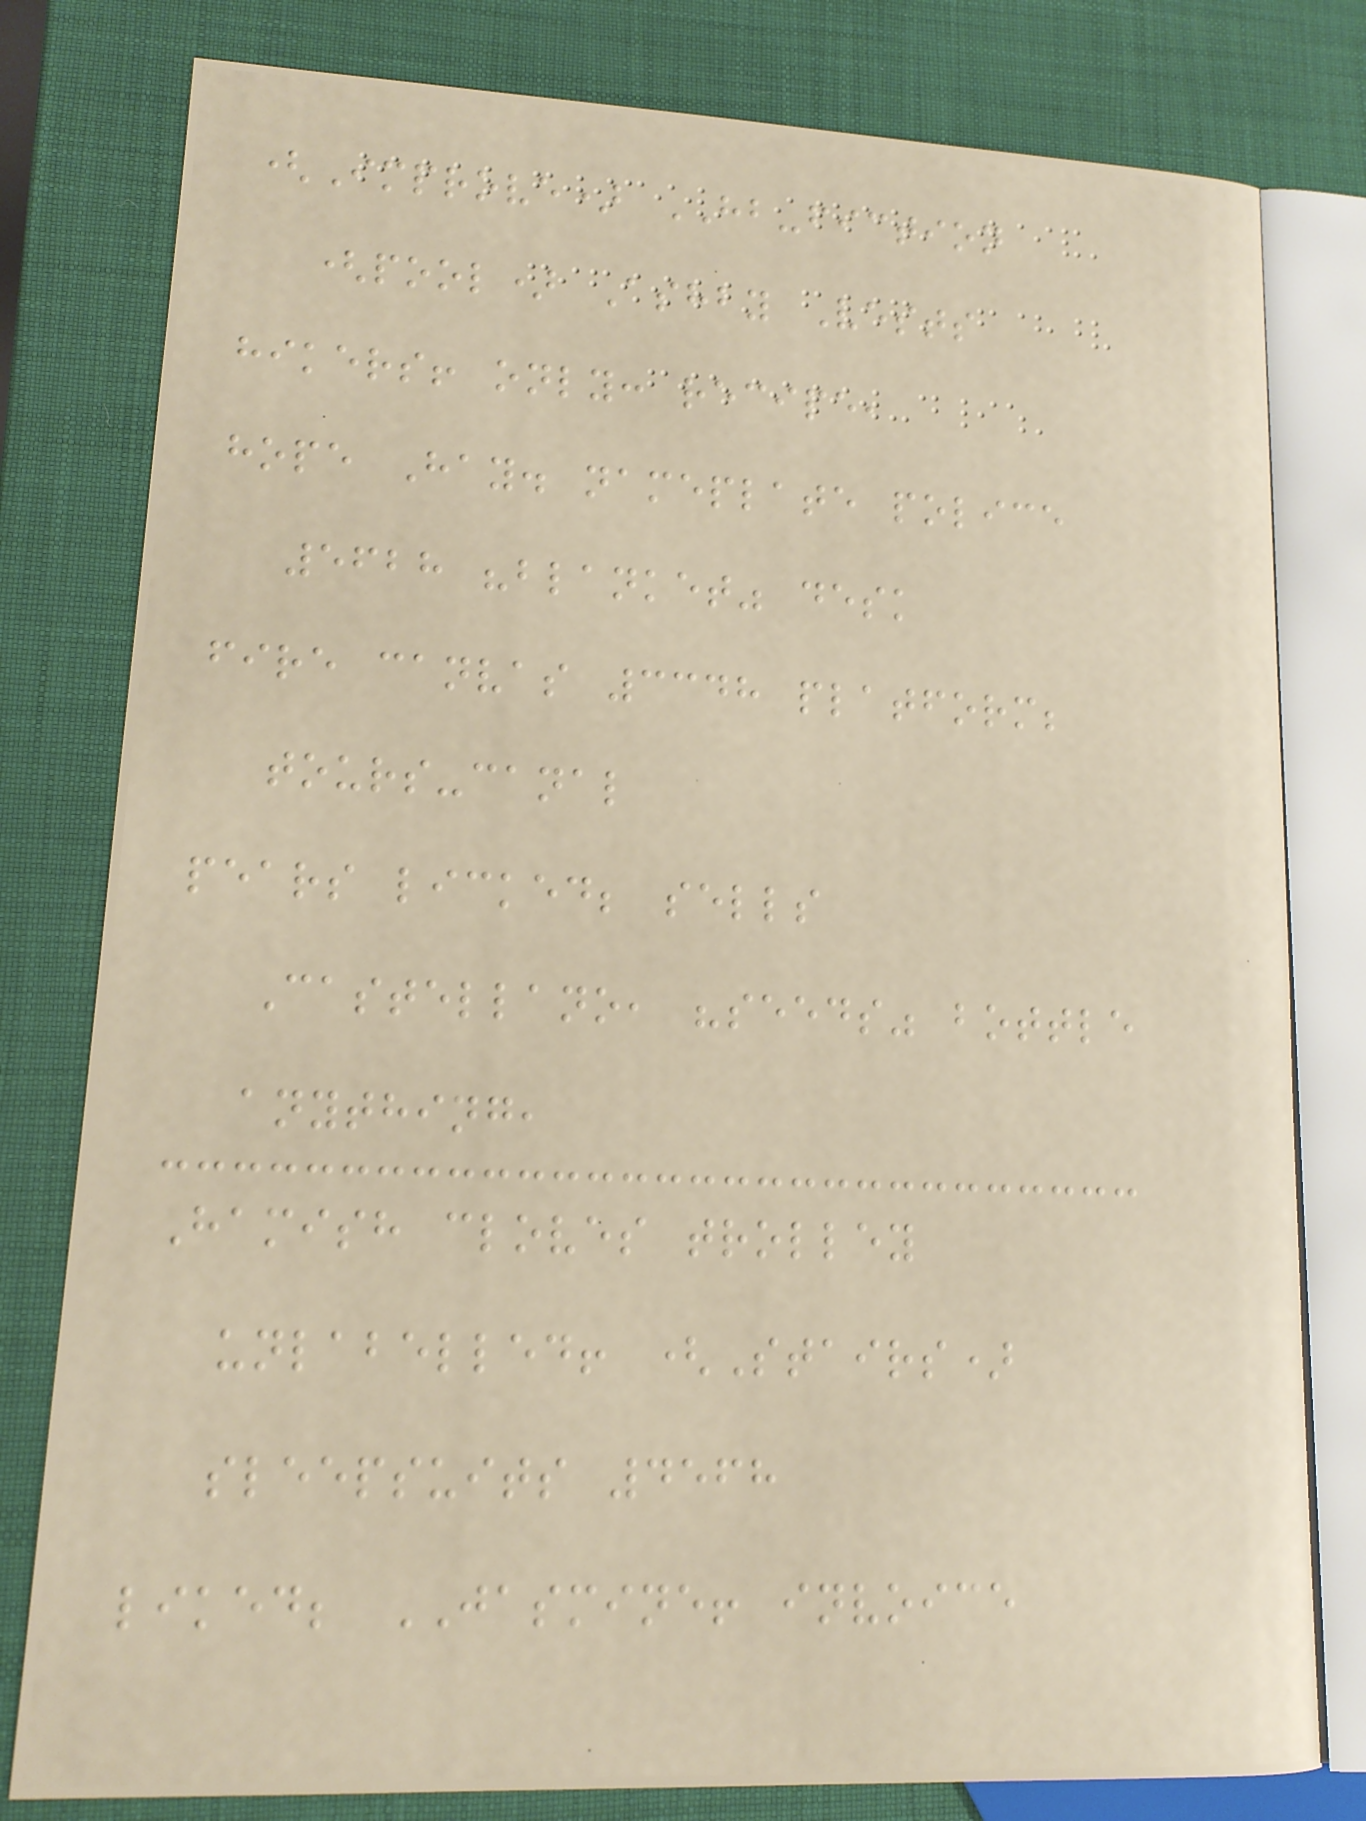(Improve) HB-fiction
(pool) Ashby Vests
hikers! only: recipe,
hope Hay. nameplate police
5628 "blanket" desk
fire canvas 3348 platform;
tours-canal
pears licked; sells
Castellano, "seeds" bottle
anything,
Hamish cloves trolley
unlabelled! (Stairs)
sleepsuits 4568
liked; JASMINE! invoice
